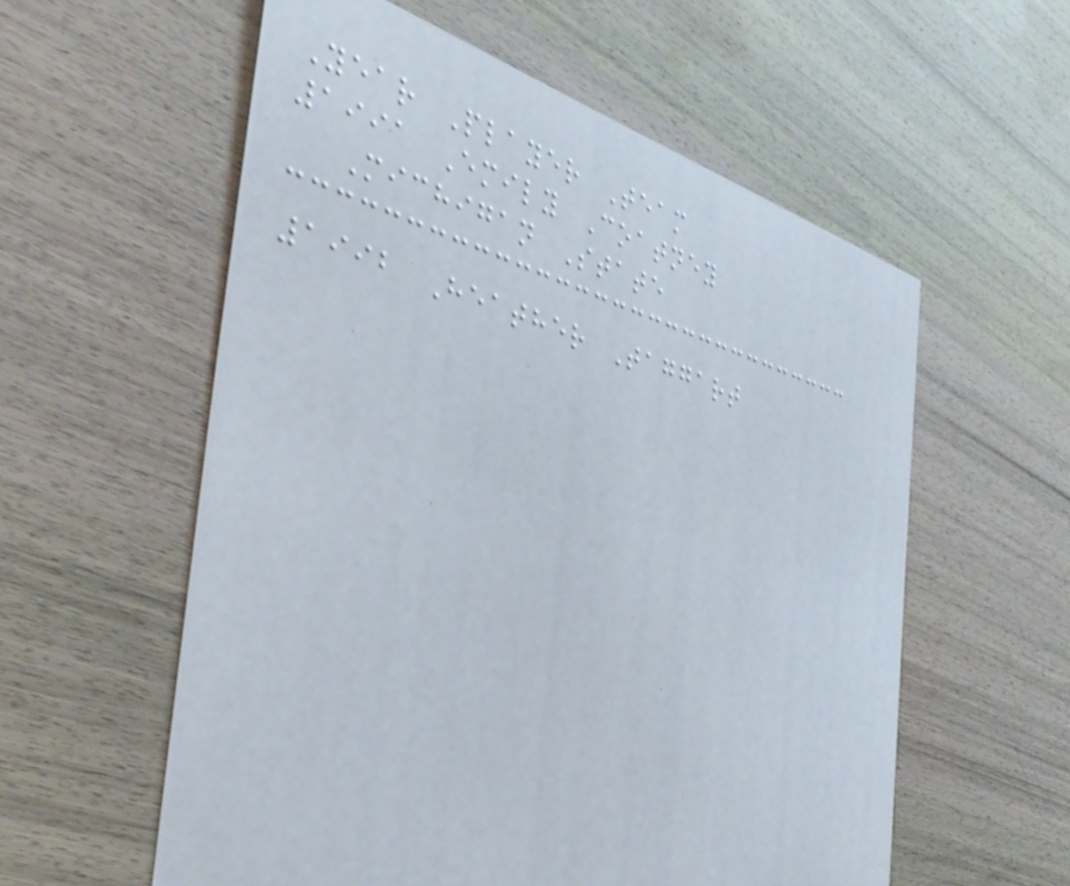Year Player Team
1991 Emily Coatney
Michigan State
1992 Heather Taggart
